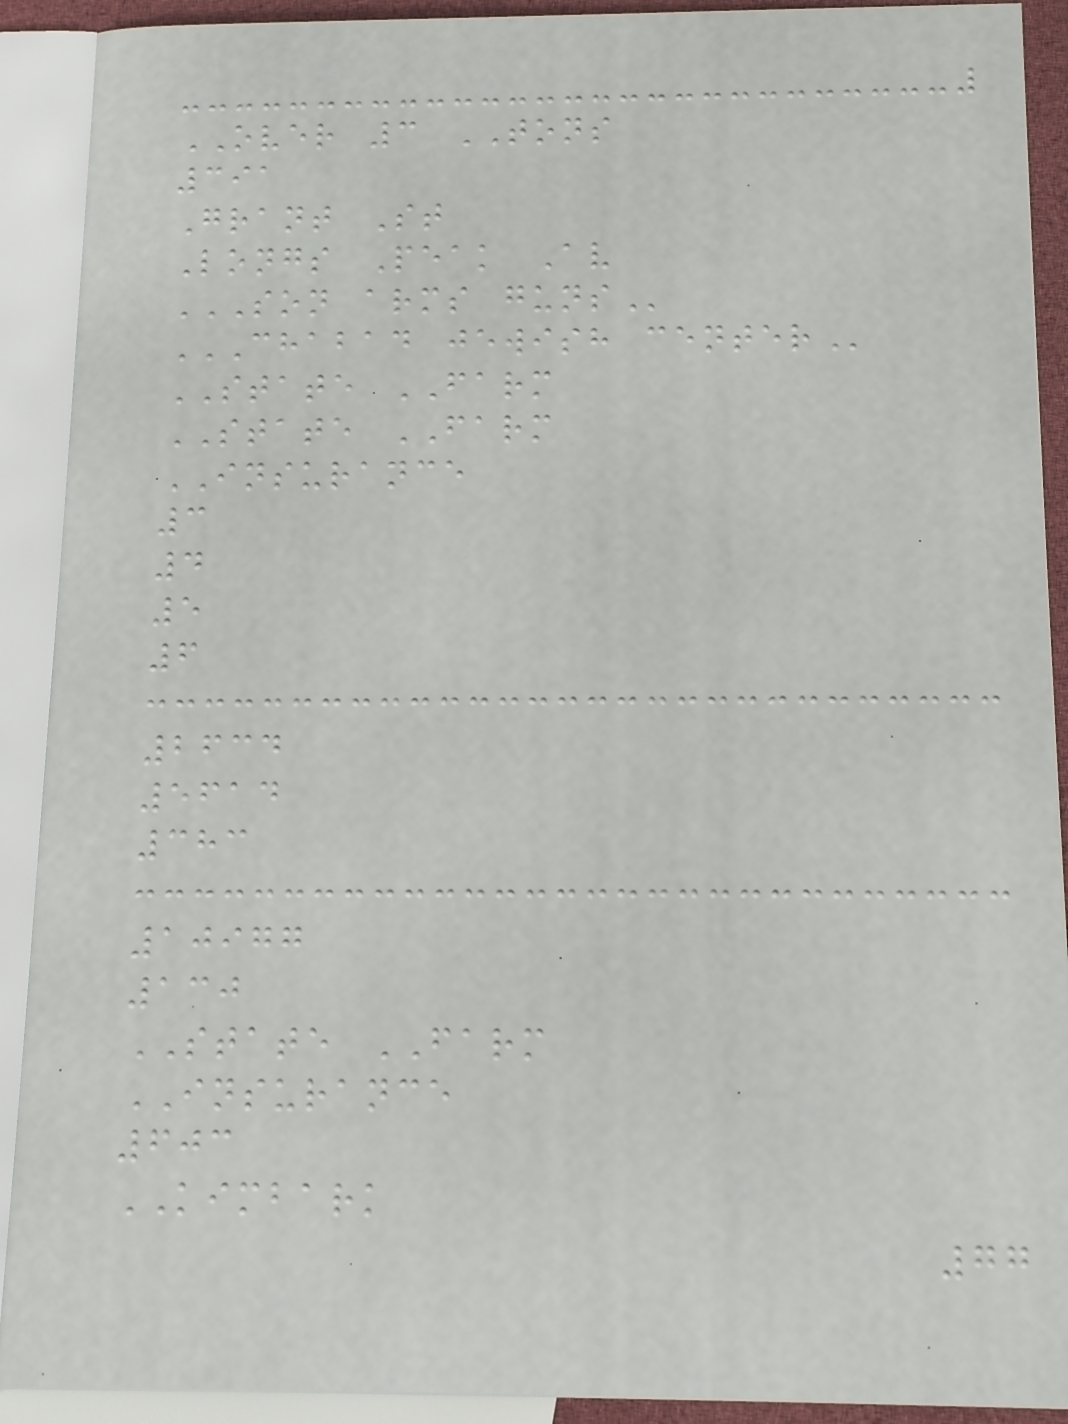OVER 3 TONS
391
Grant St
Longs Peak Av
SON ARMS GUNS
CHABAD JEWISH CENTER
STATE FARM
STATE FARM
INSURANCE
3
4
5
6
2634
5614
383
10977
130
STATE FARM
INSURANCE
603
KIMBARK
77
